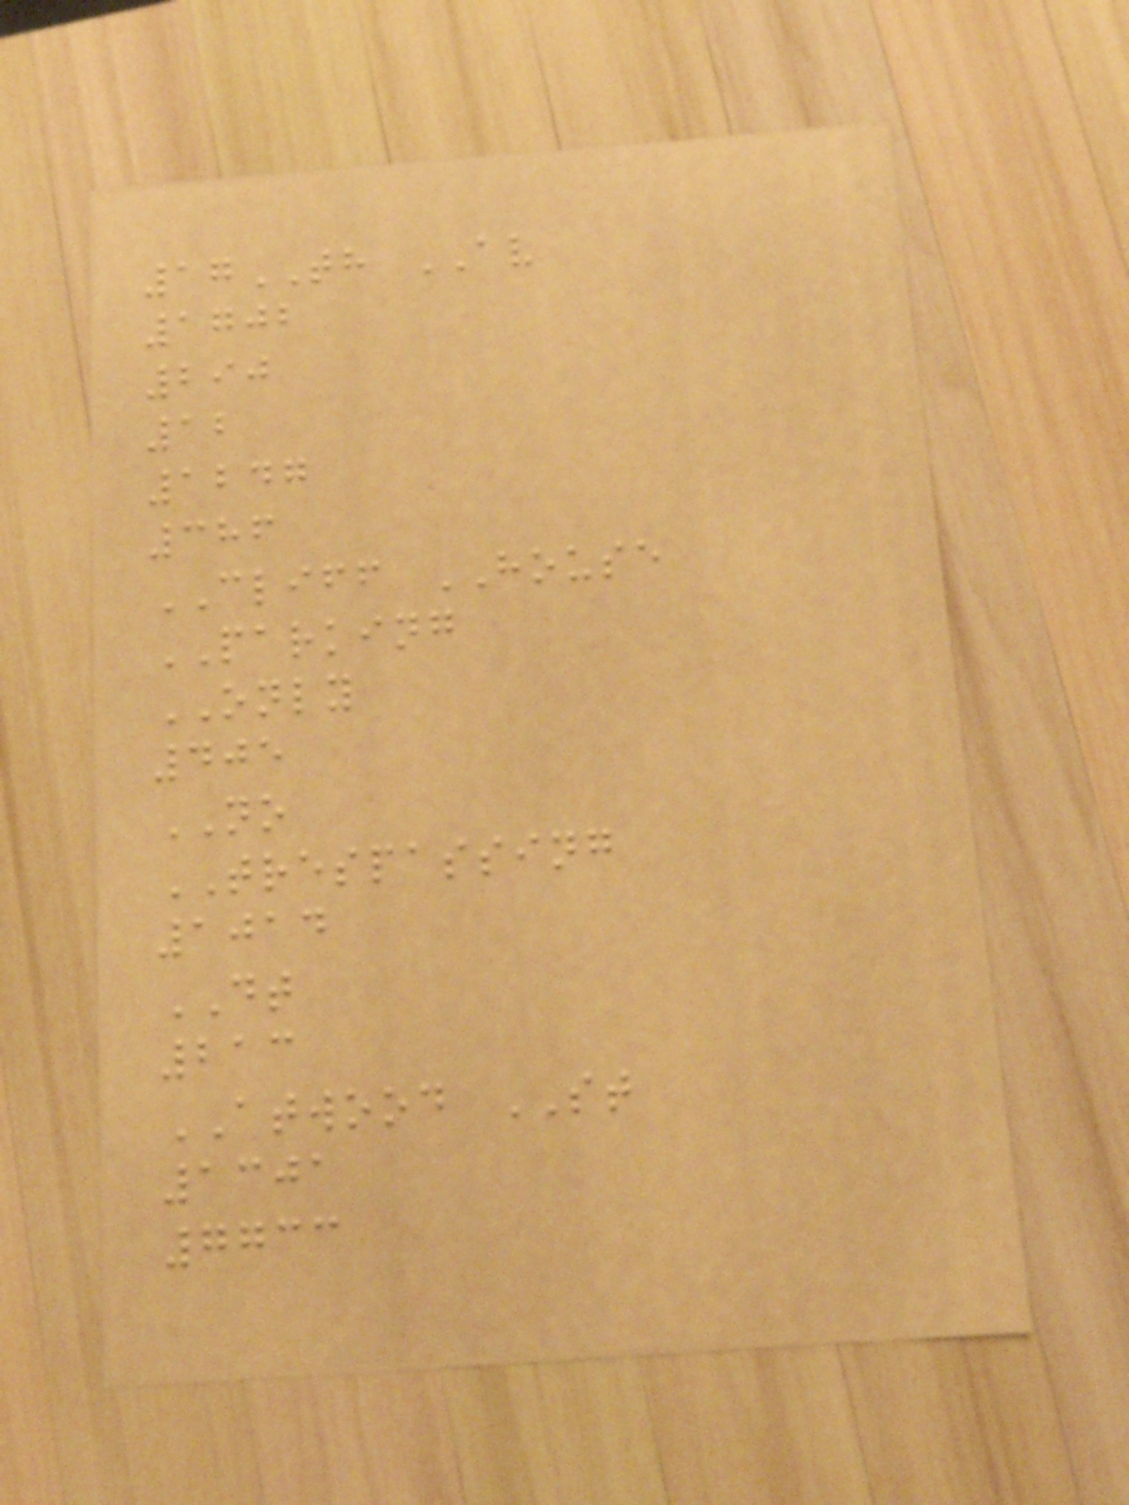17TH AV
1702
290
12
1247
386
CLIFF HOUSE
PARKING
ONLY
405
NO
TRESPASSING
1014
DT
213
ATWOOD ST
1301
7733
